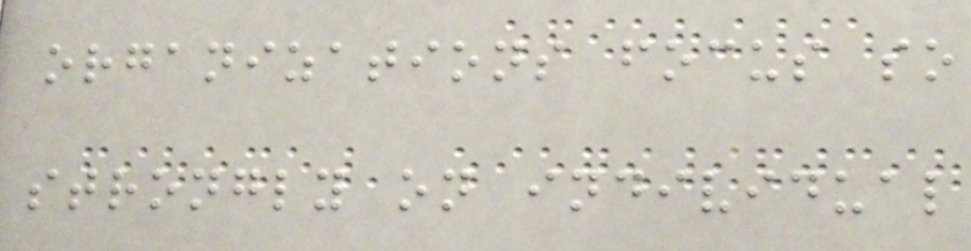organizations focus so
strongly on individual
